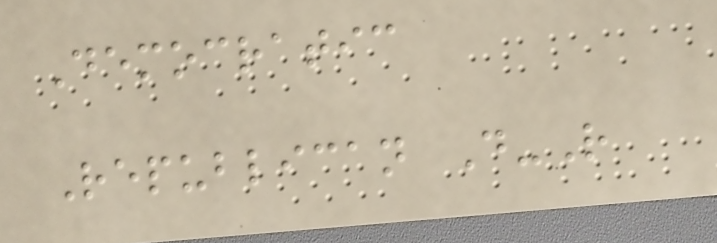Democratic
Republican D-R
